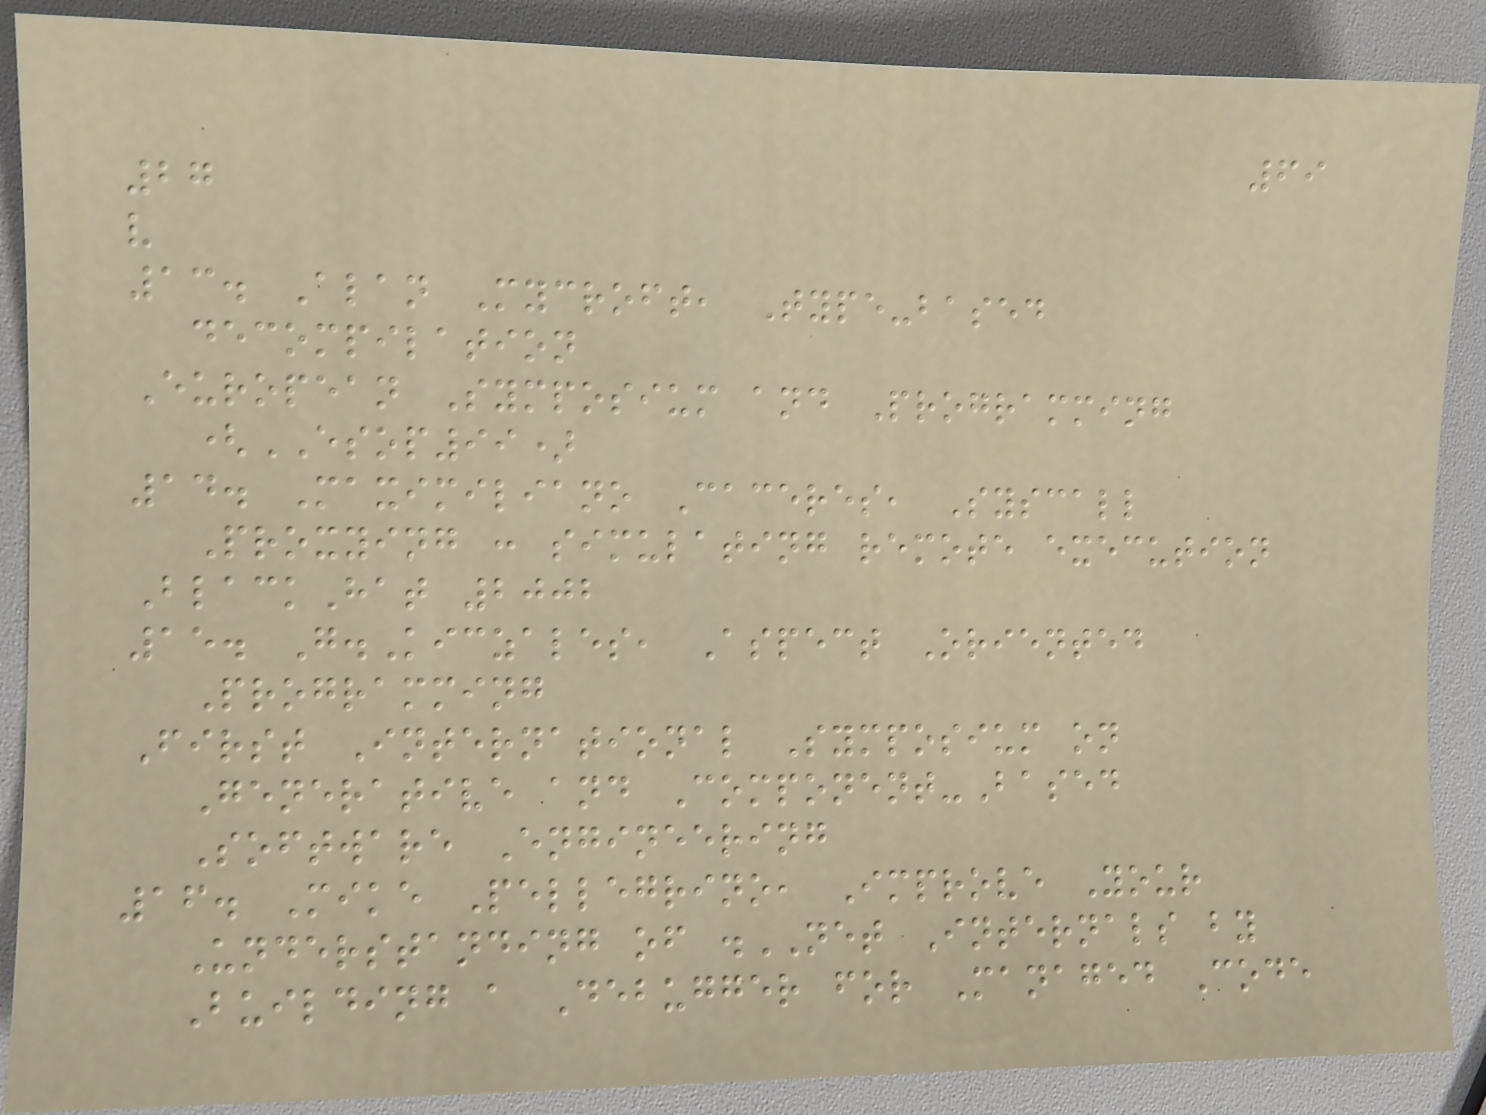69
27
v
13. Alan Mycroft, Type-based
decompilation
European Symposium and Programming
(ESOP99)
14. Maximiliano Caceres, Syscall
Proxying : simulating remote execution
BlackHat 2002
15. G.Kiczales, Aspect Oriented
Programming
First International Symposium on
Generative and Component-Based
Software Engineering
16. Mike Pellegrino, Improve Your
Understanding of .NET Internals by
Building a Debugger for Managed Code
